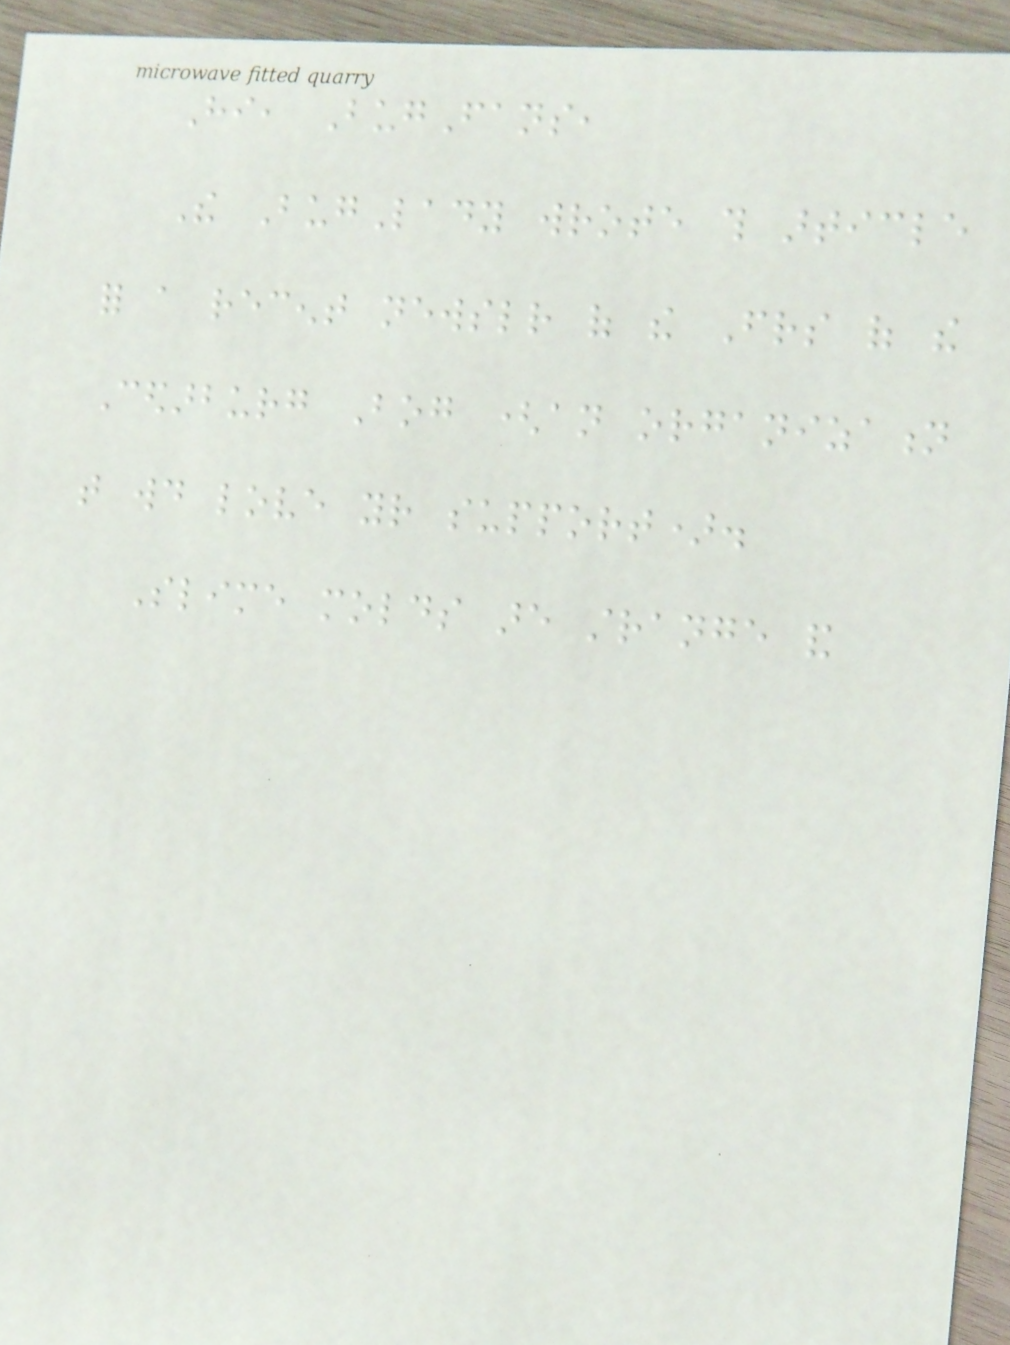Hi, BugFans,
The BugLady wrote this article
for a recent newsletter of the Friends of the
Cedarburg Bog (an organization
that would love your support).
Slime molds are strange and
